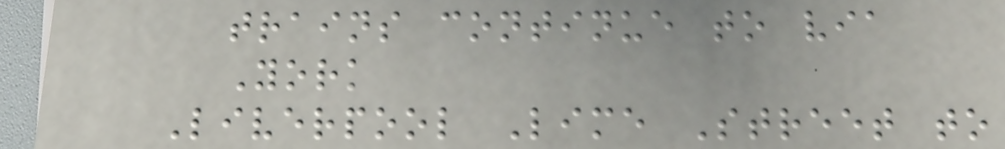trains continue to via
York
Liverpool Lime Street to
